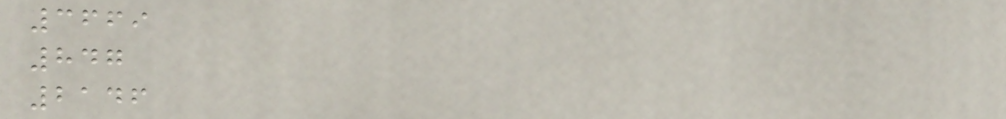3669
847
2146
